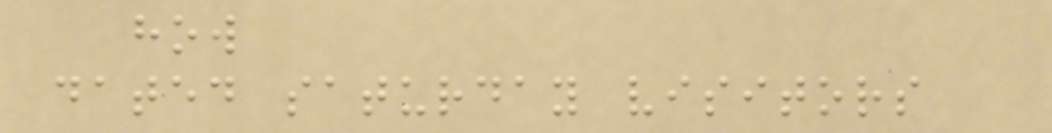how
dated saturday visitors
